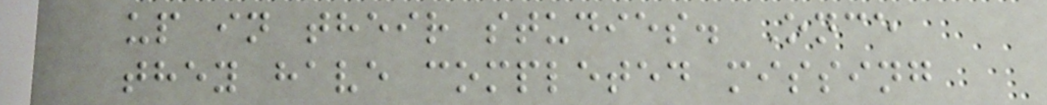up in their studies. Once
they have completed missing
